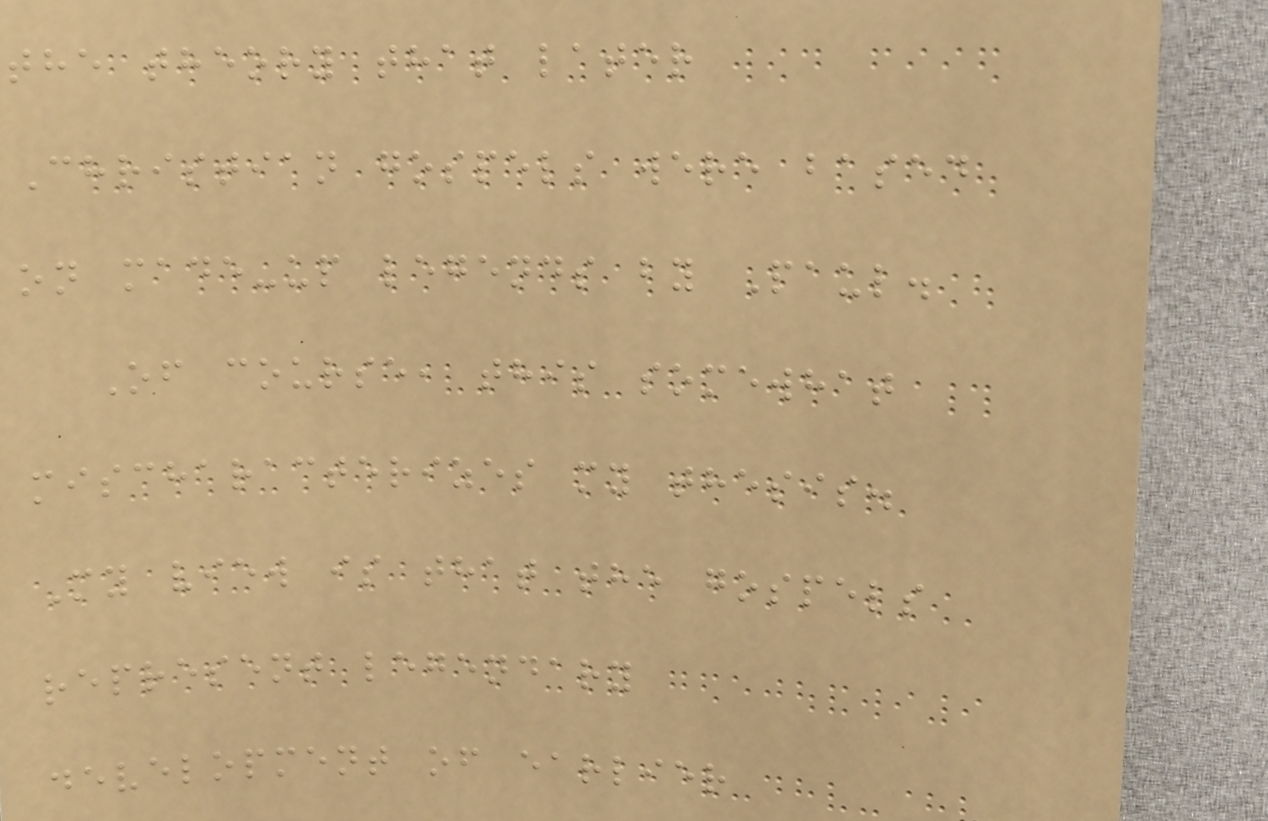the theory that later
Christian gospels were based
on made-up legends by Paul.
Of course, this somewhat
mischaracterizes my thesis.
My view is that the gospels
represent legendary
development of earlier
